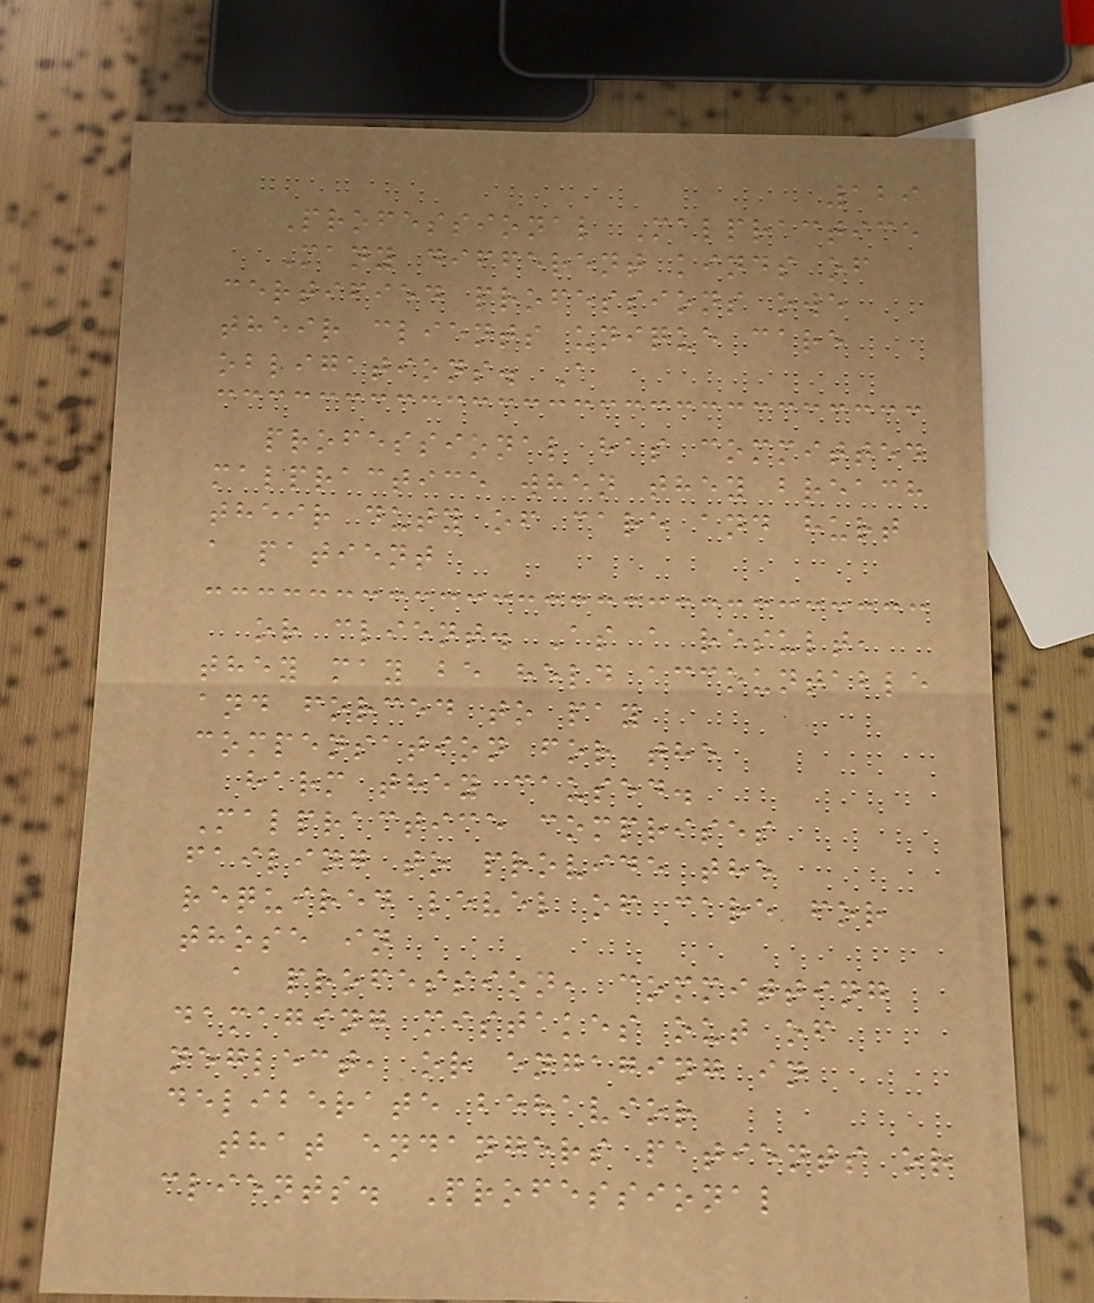129
Professional Malpractice
Many different kinds of
certified professions owe
their clients unique care
obligations. A
professional has committed
malpractice when they breach
their duty of care and hurt
a patient
or client. As a result,
they may be held accountable
and forced to pay
compensation for the
harm they caused.
Malpractice comprises
failing to provide the
required level of care for
those in
a profession, committing
damaging mistakes out of
neglect, or engaging in
deliberate behavior
that endangers patients or
clients. Professional
